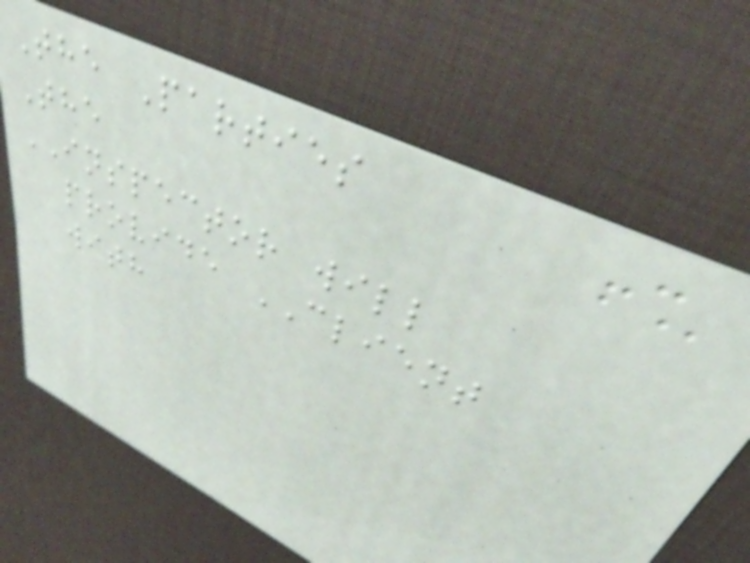The Parties
The
INSPECTOR will
provide CLIENT
with
